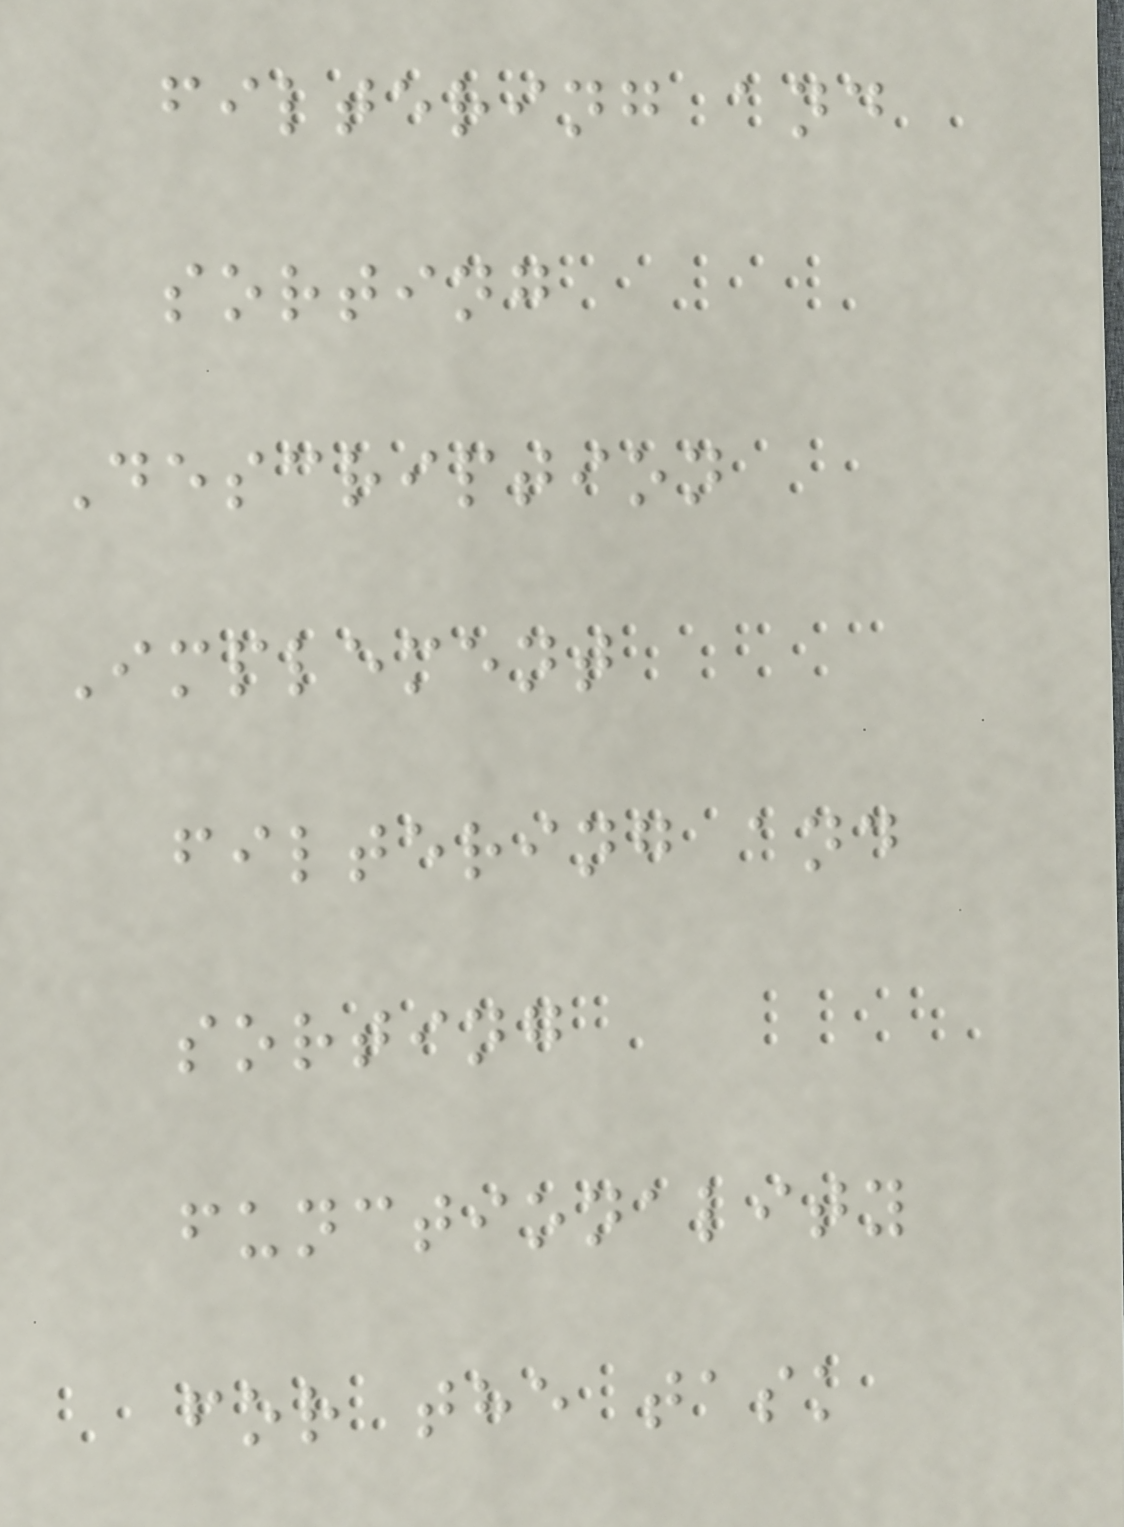filtering and
sorting
Description
Implement
filtering and
sorting
functionality
for the task
